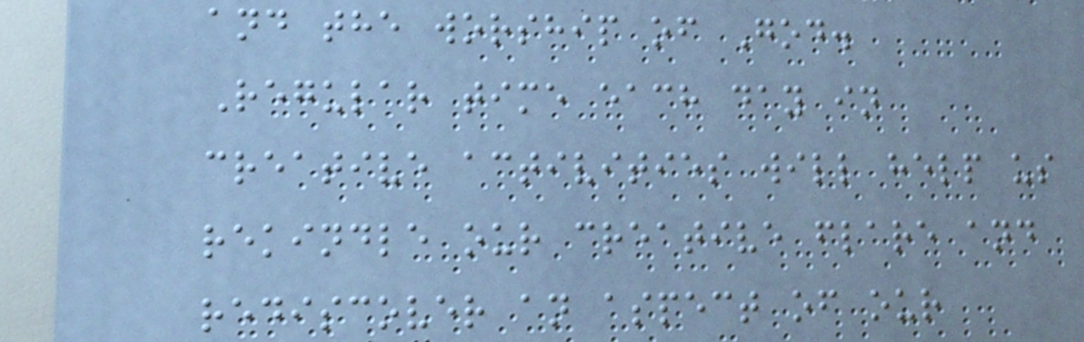and the worship of God.
Regular time each day in
creative activities will help us
rekindle our creative flare and
rediscover an aspect of our
